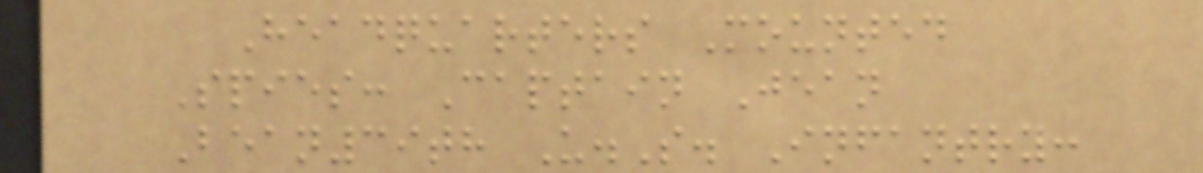Headquarters Mounted
Spies: Captain Jean
Bean39th U.S. Infantry:
